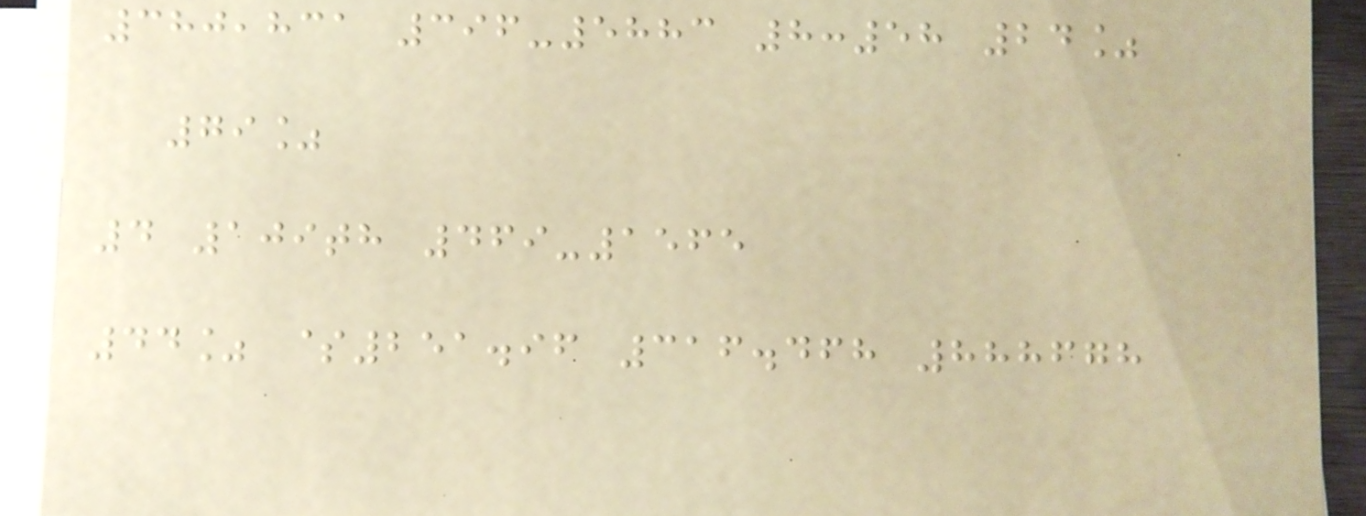380,831 396-5883 8:58 24%
79%
4 109th 469-1565
44% $251.96 316.468 888678
